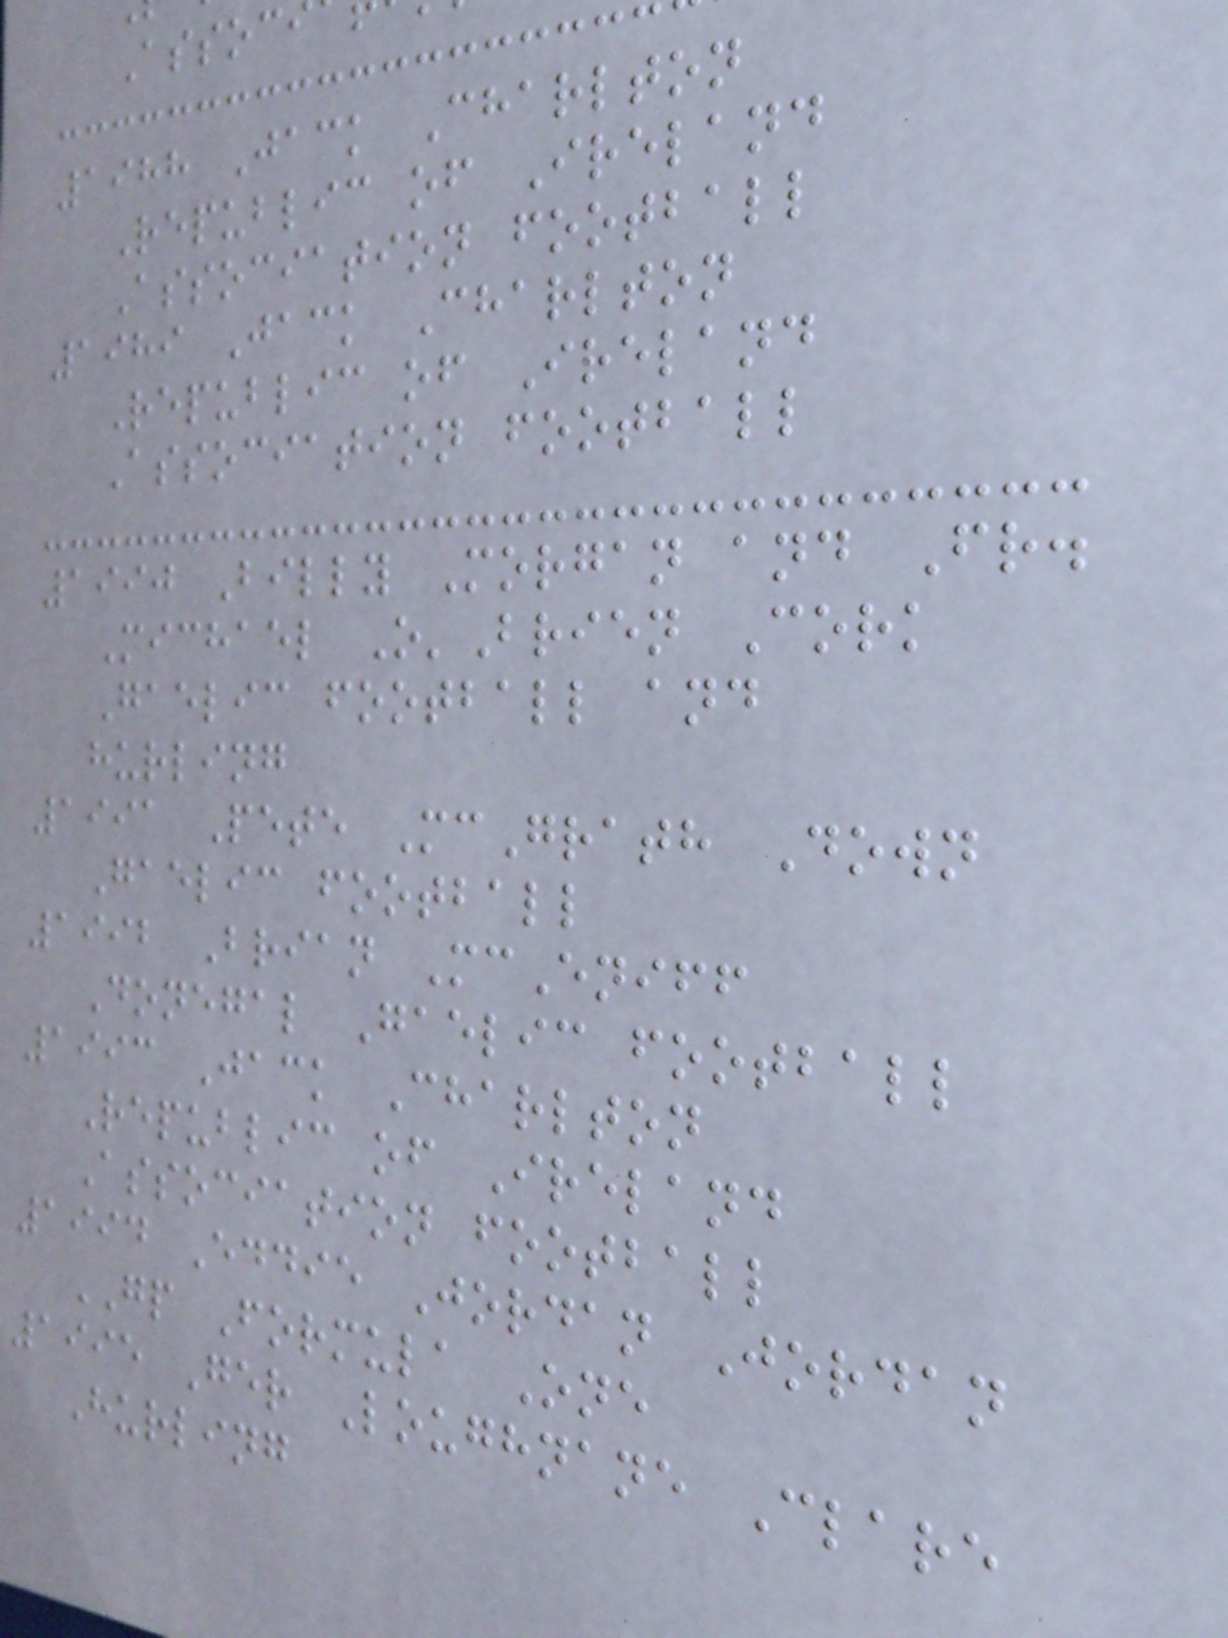Assoc
1988 Jack Charlton
Republic of Ireland
Association football
1989 Jack Charlton
Republic of Ireland
Association football
1990 Billy Morgan and Fr.
Michael O'Brien Cork
Gaelic football and
hurling
1991 Pete McGrath Down
Gaelic football
1992 Brian McEniff
Donegal Gaelic football
1993 Jack Charlton
Republic of Ireland
Association football
1994 Eddie Jordan Jordan
GP Formula One
1995 Ger Loughnane Clare
Hurling
